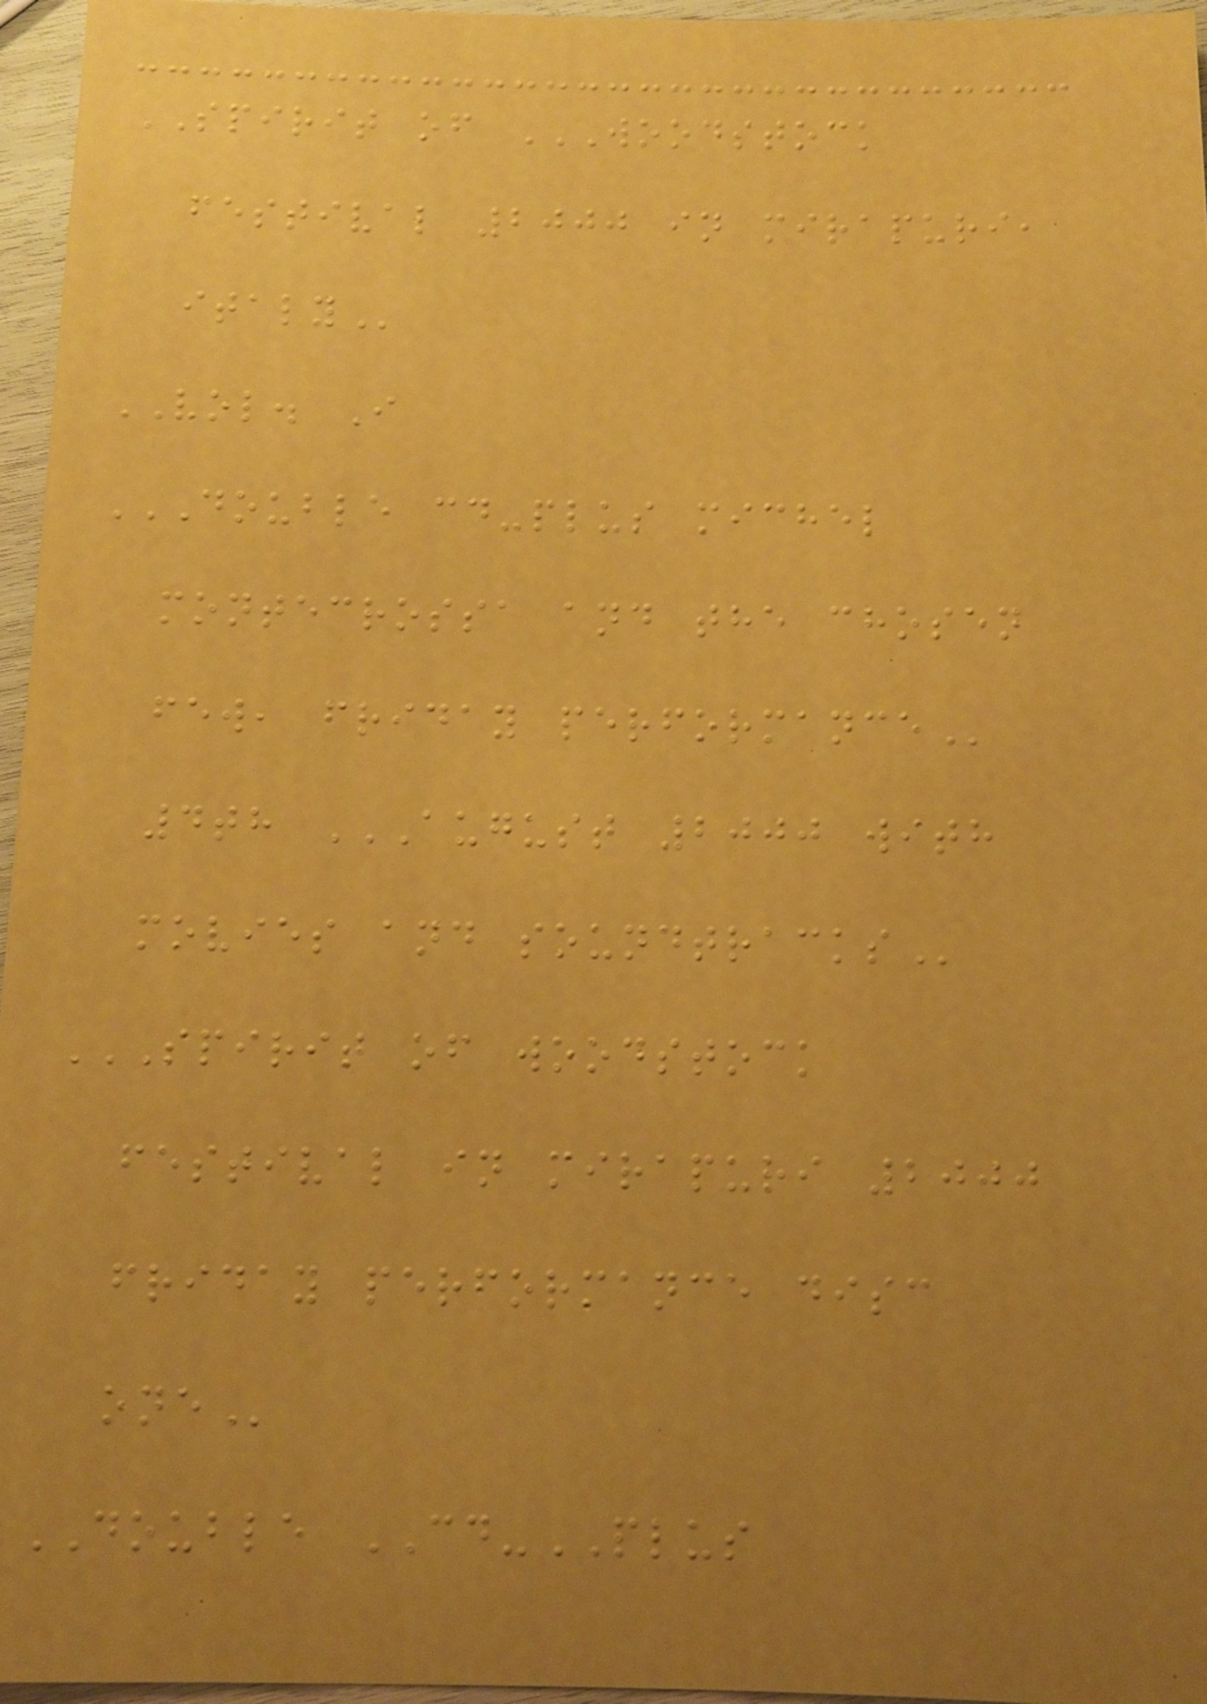SPIRIT of WOODSTOCK
FESTIVAL 2000 IN MIRAPURI,
ITALY
VOL. I
DOUBLE CD-PLUS MICHEL
MONTECROSSA AND THE CHOSEN
FEW, FRIDAY PERFORMANCE
4th AUGUST 2000 WITH
MOVIES AND SOUNDTRACKS
SPIRIT OF WOODSTOCK
FESTIVAL IN MIRAPURI 2000
FRIDAY PERFORMANCE DISC
ONE
DOUBLE CD-PLUS
